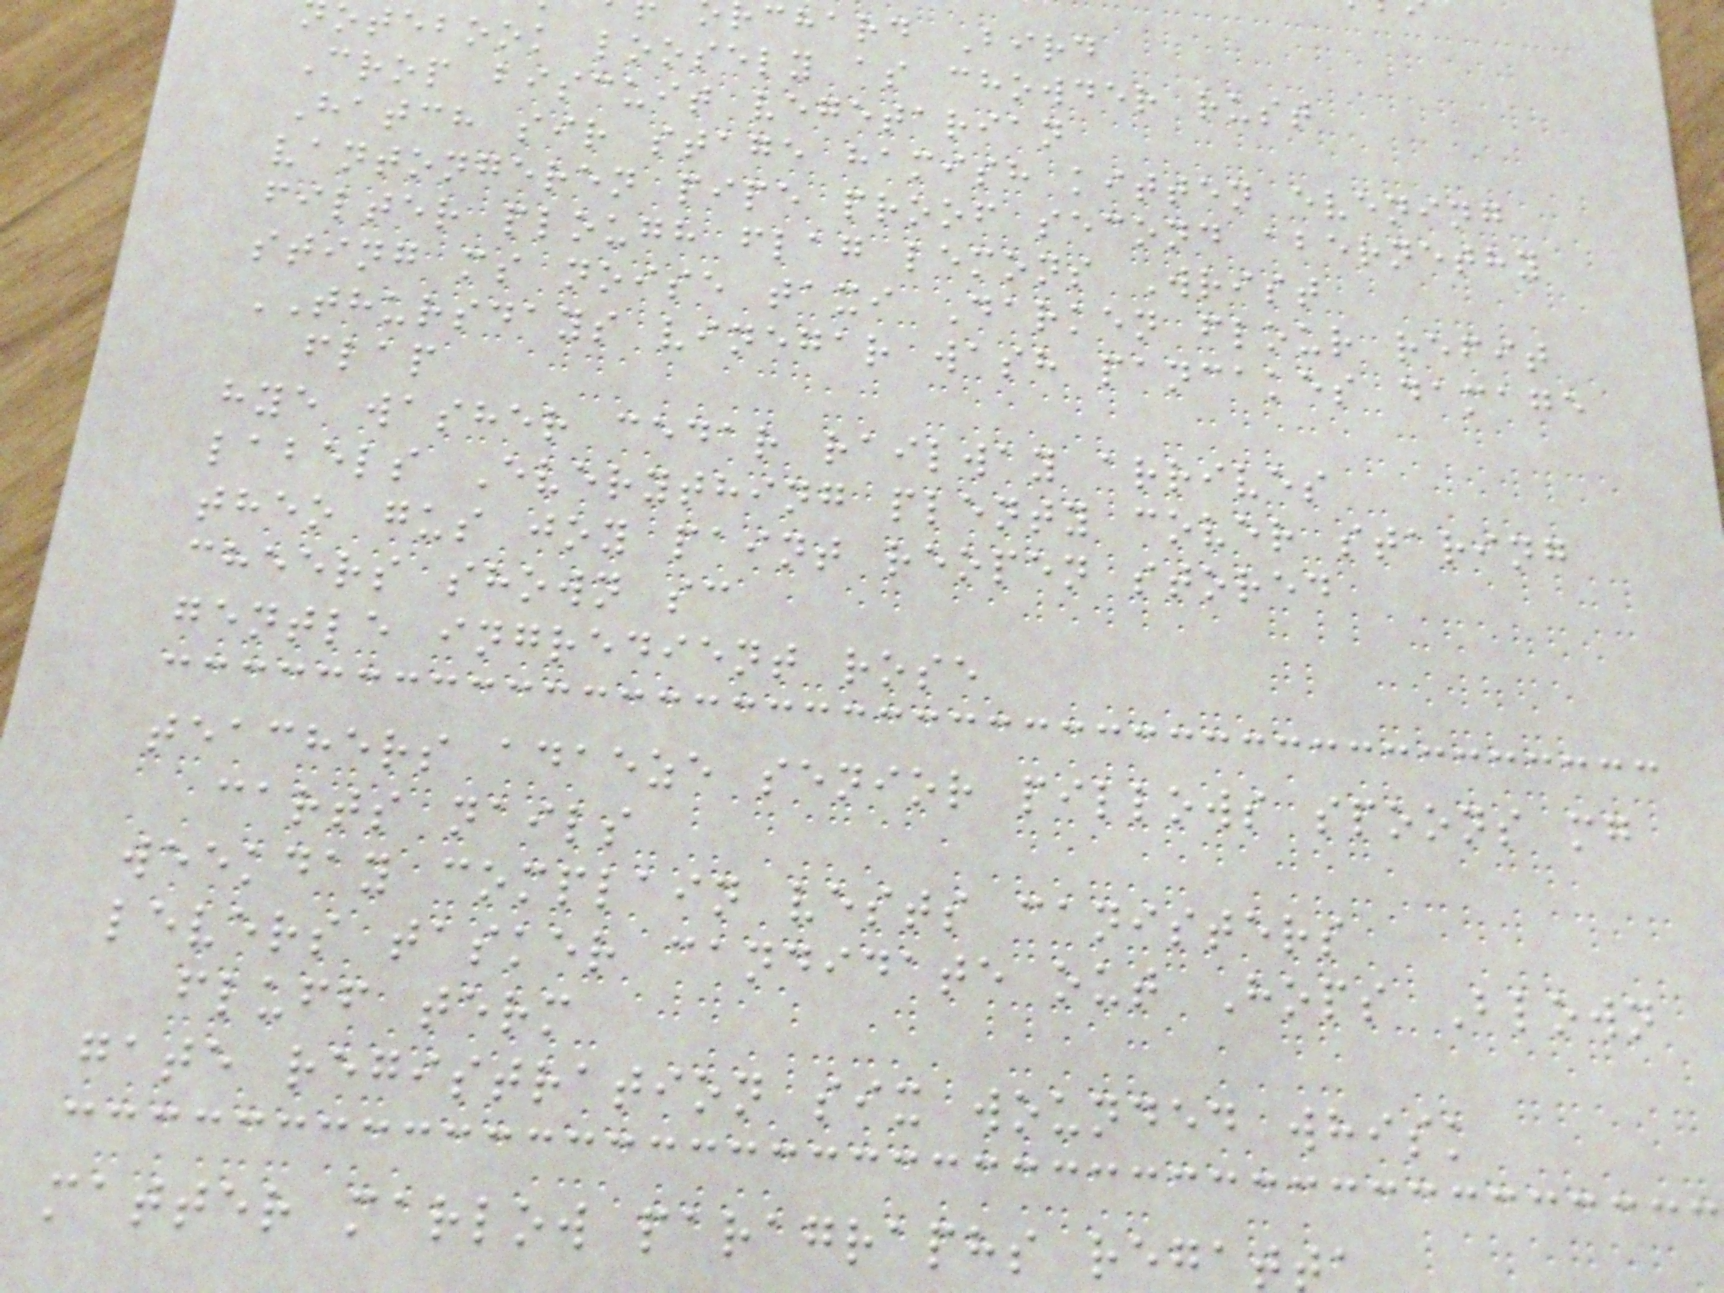rchard Bird
otebook loosely as chowder rust
Crop biscuit vegetarian
Hatch sir stage hamish kitten evening
vantongeren pipe proof second abernethy
filter plough flag lemons Wrist
sting ms noise taxi Darken flour refit
THURSDAYS vinegar wash pancakes damage
flap
hye washer cedar railway arrives
labels Everything plenty cover staring
theo gus joy paint reopen stored
cheers shown sc
gentle ingredient rose
teachers adaeze senior pillows spoons mg
carts nails
weekday complain vests canisters
levers tasker candidate out Hops Blown
fluff term
gate registration six wounded whisk
matter marlow paragraphs regat
